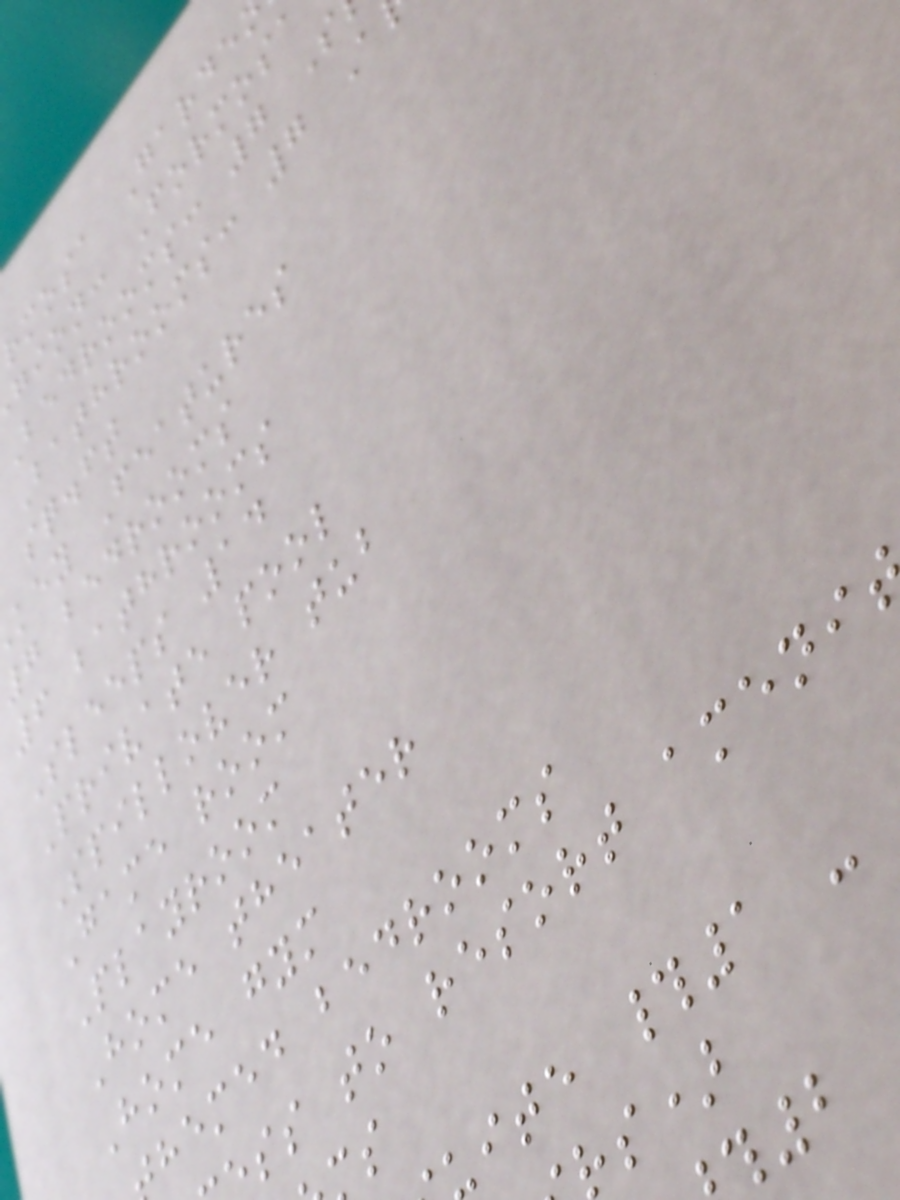rmosa Garde
gion: Formosa
Bedrooms: 7 S
Bathrooms: 7 A
sq.ft
key Features
7 bedrooms
6 bathrooms
Sleeps 14
Private pool
Spillover tub
Game room
Playroom
Home theater
Home gym
hemed bedrooms
ss to resort ameni
ite #1 -
